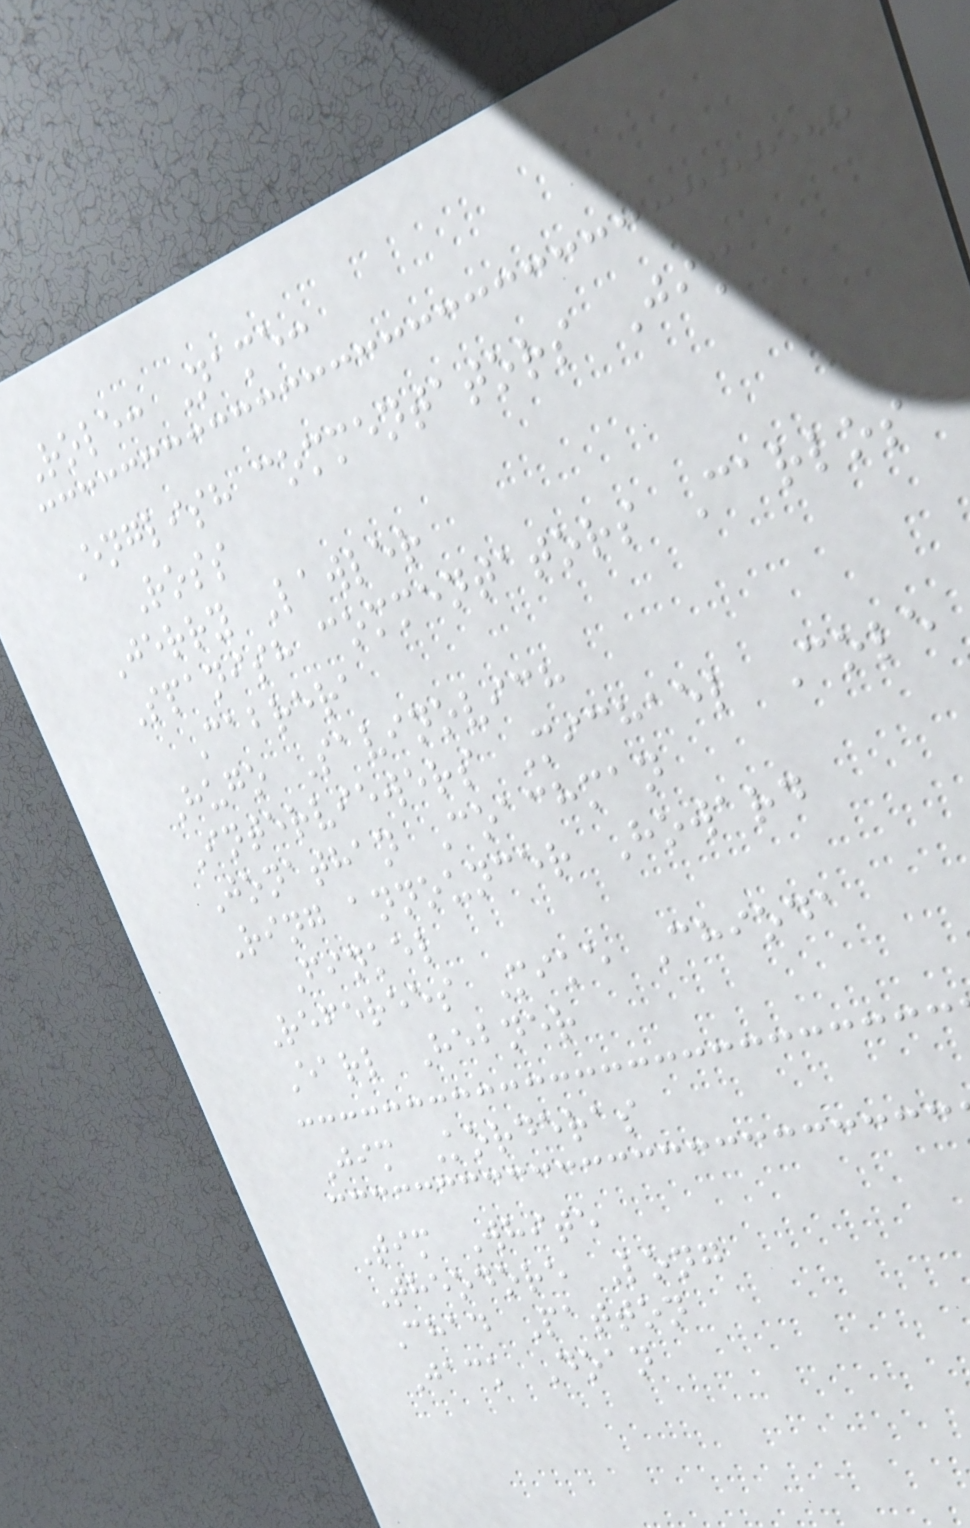Role: Name:
English commentators Jim
Ross
Jerry Lawler
Spanish commentators Carlos
Cabrera
Hugo Savinovich
Interviewers Michael Cole
Jonathan Coachman
Ring announcer Howard
Finkel
Referees Mike Chioda
Earl Hebner
Jim Korderas
Tim White
Theodore Long
Chad Patton
Jack Doan
